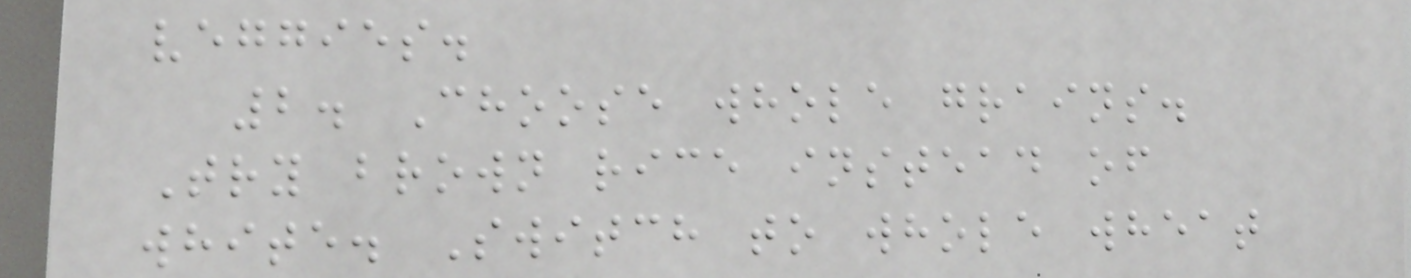veggies.
2. Choose whole grains.
Try brown rice instead of
white. Switch to whole wheat
